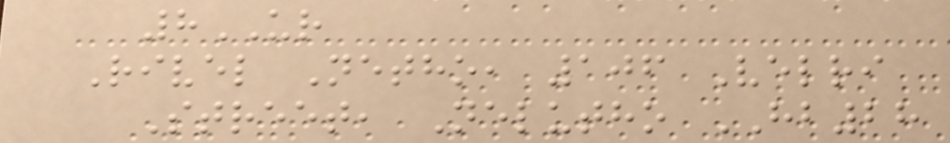8UR
Rivel Netho, 106 Velri
Street, Nelutho HB28
